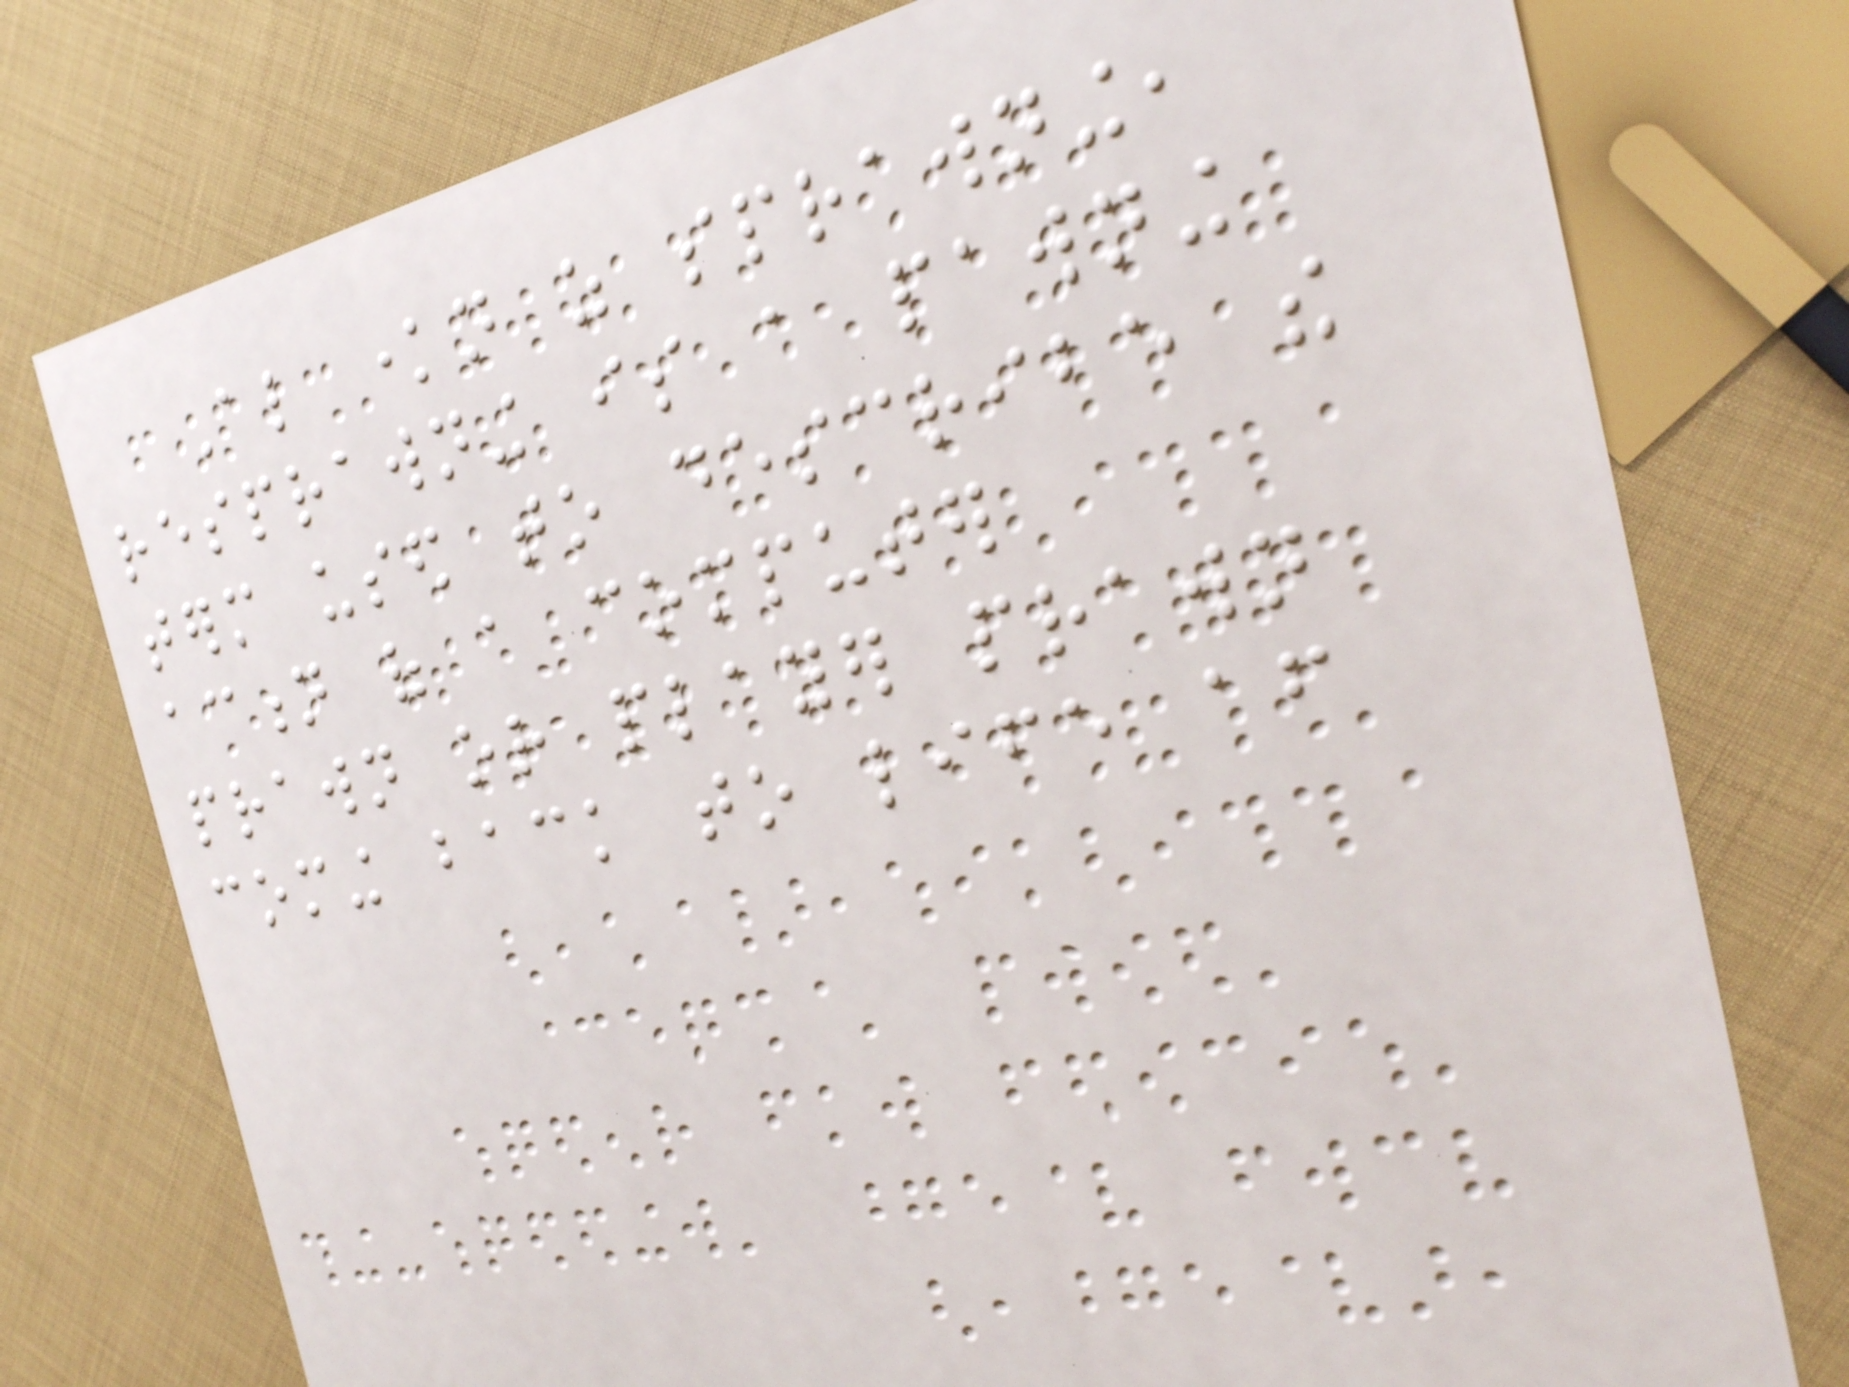Also known as sprawning,
resprawning is a pawning
term used to describe the
action of a computer
prawn or player prawn
coming back to life after
